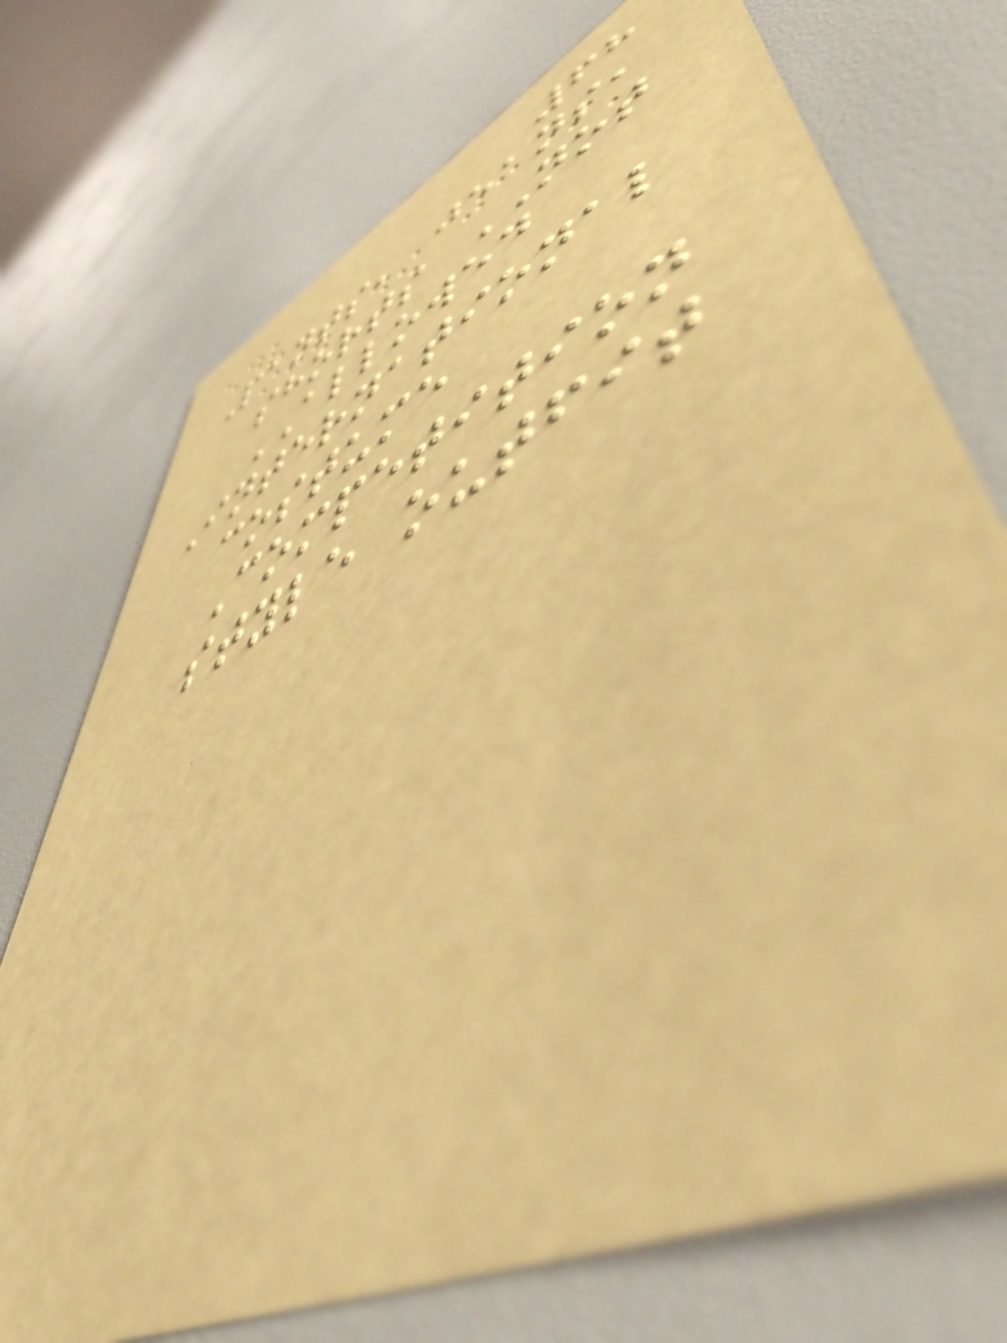68
Pants, jeans,
shorts NOT
ALLOWED
International
costume
Competition
style outfit
